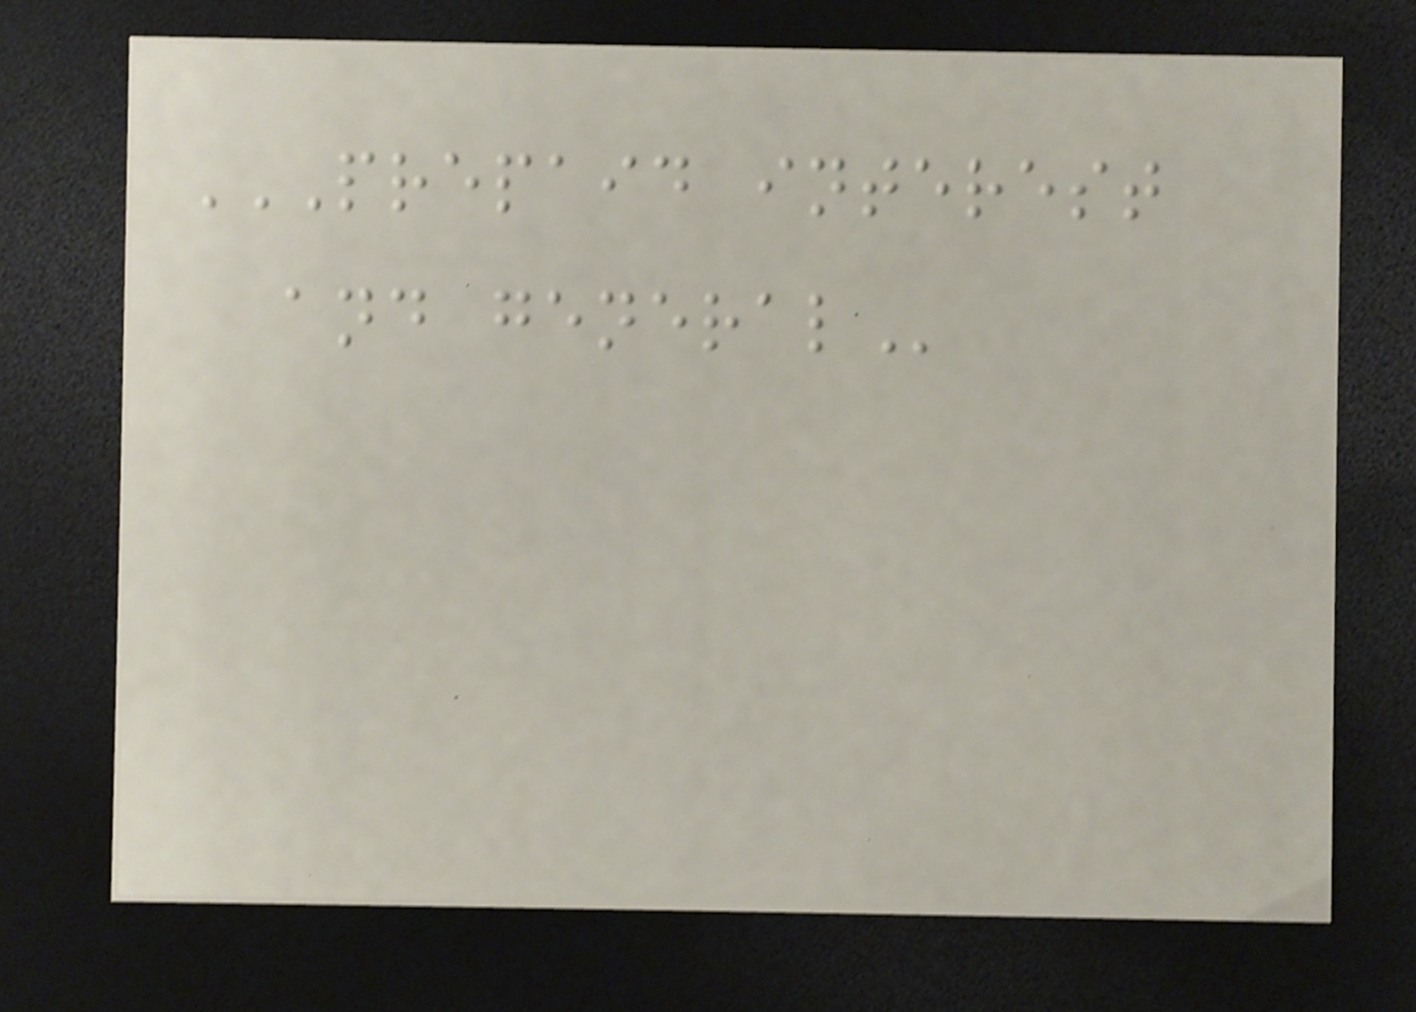PREPAID INTEREST
AND GENERAL
